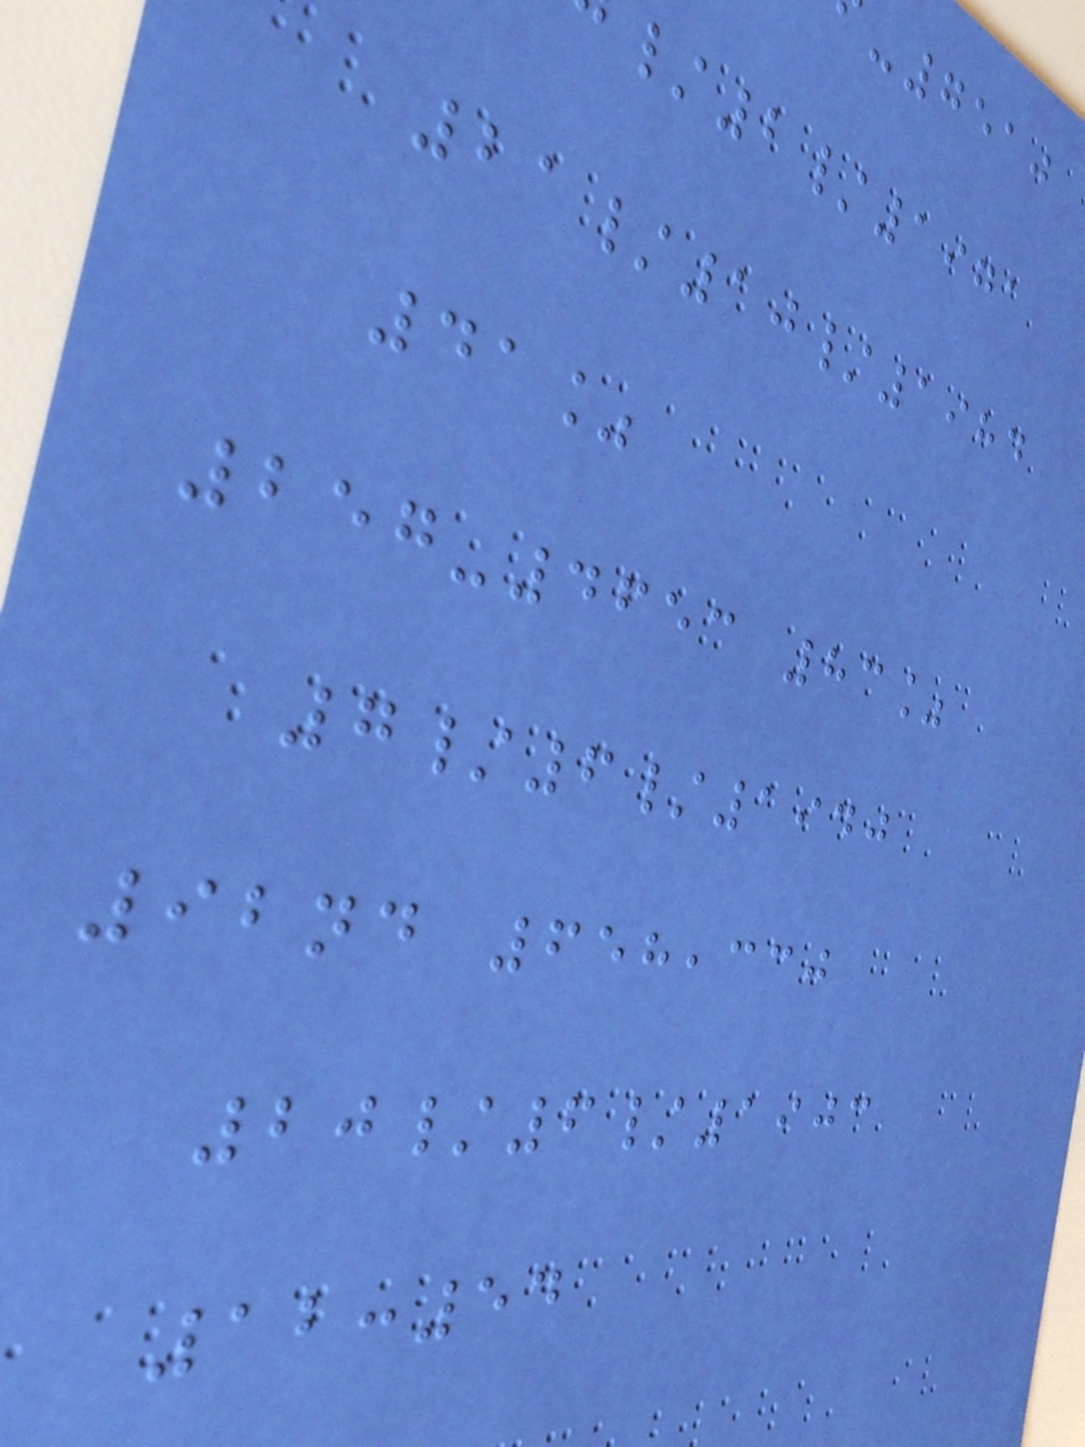-7510
/2/1971
21/10/1984
41%
257-4653 83%
7/6/1940
92nd 658,330
20/6/1903
12:54
